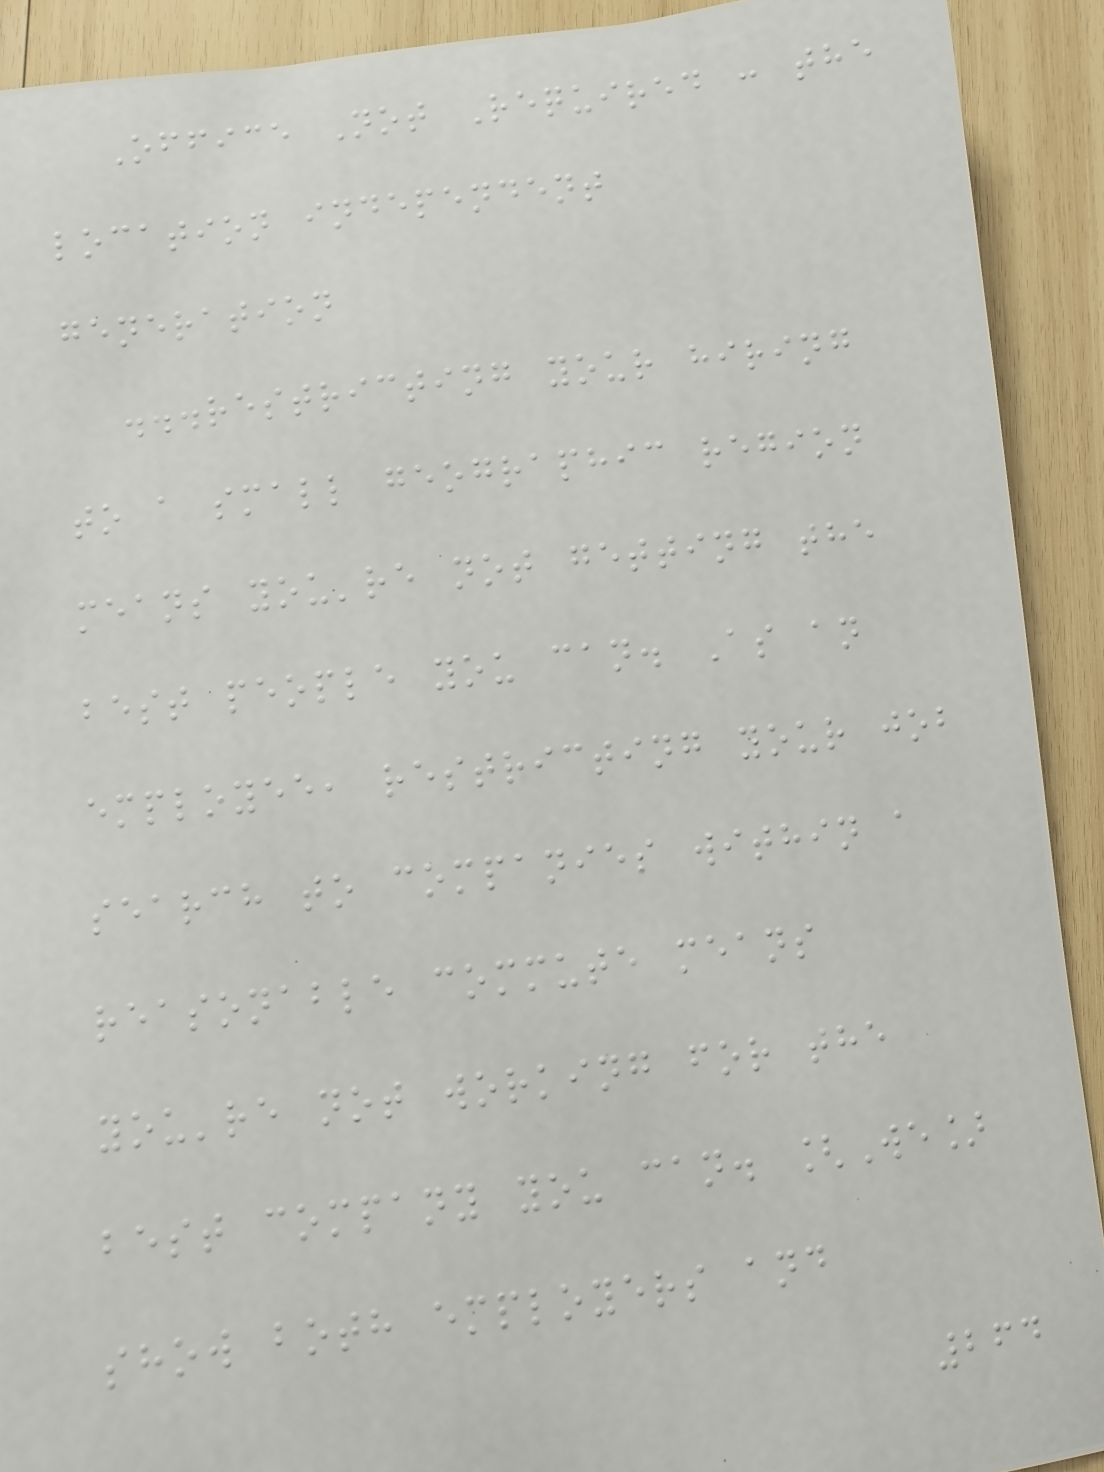Office Not Required : the
location independent
generation
...restricting your hiring
to a small geographic region
means you're not getting the
best people you can. As an
employee, restricting your job
search to companies within a
reasonable commute means
you're not working for the
best company you can. [We]
show both employers and
264
